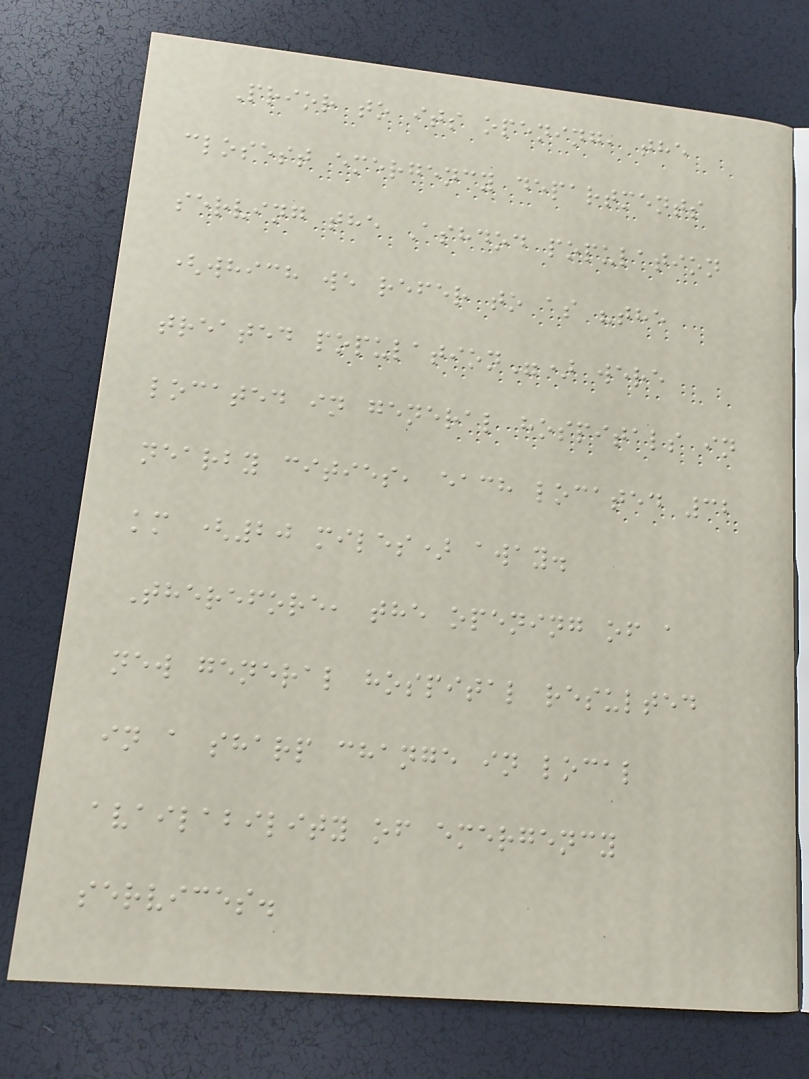Prior to its opening, the
closest emergency departments
serving the Ashdod population
(which we refer to as "the
treated population") were
located in general hospitals in
nearby cities, each located 32
km (20 miles) away.
Therefore, the opening of a
new general hospital resulted
in a sharp change in local
availability of emergency
services.
